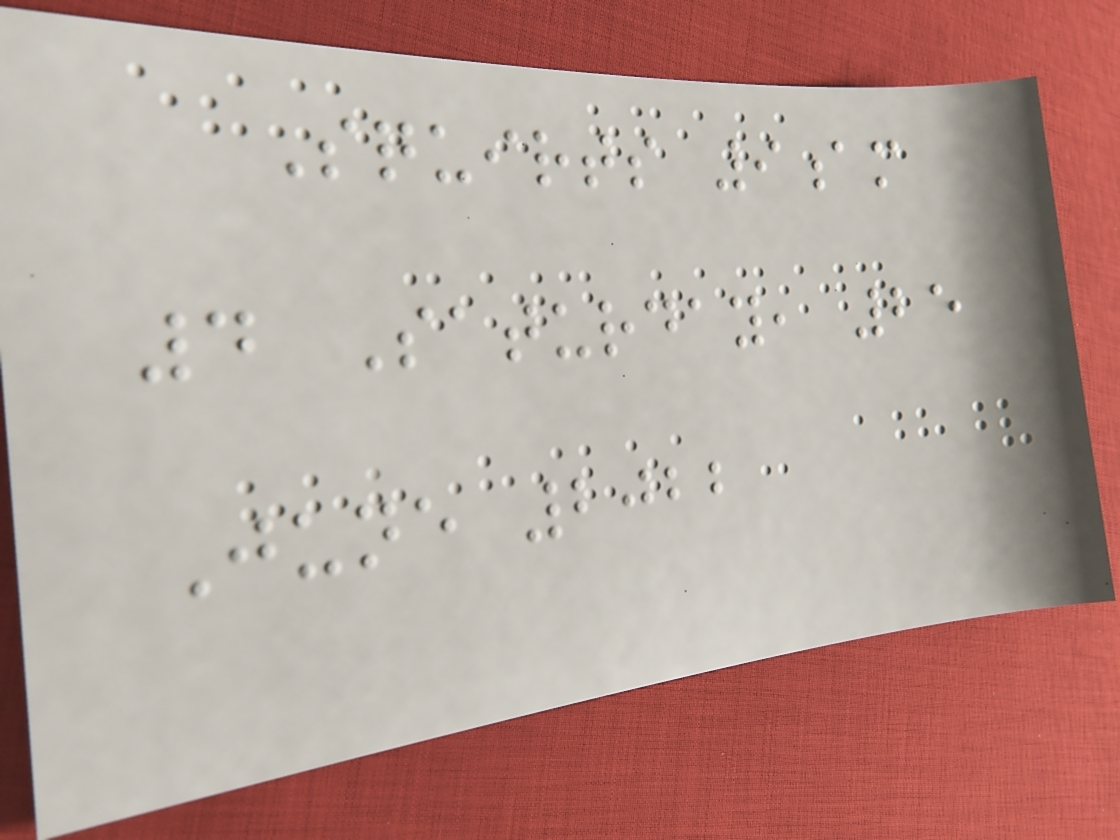Squirts 9am
4 Saturday, 25
June 2022
